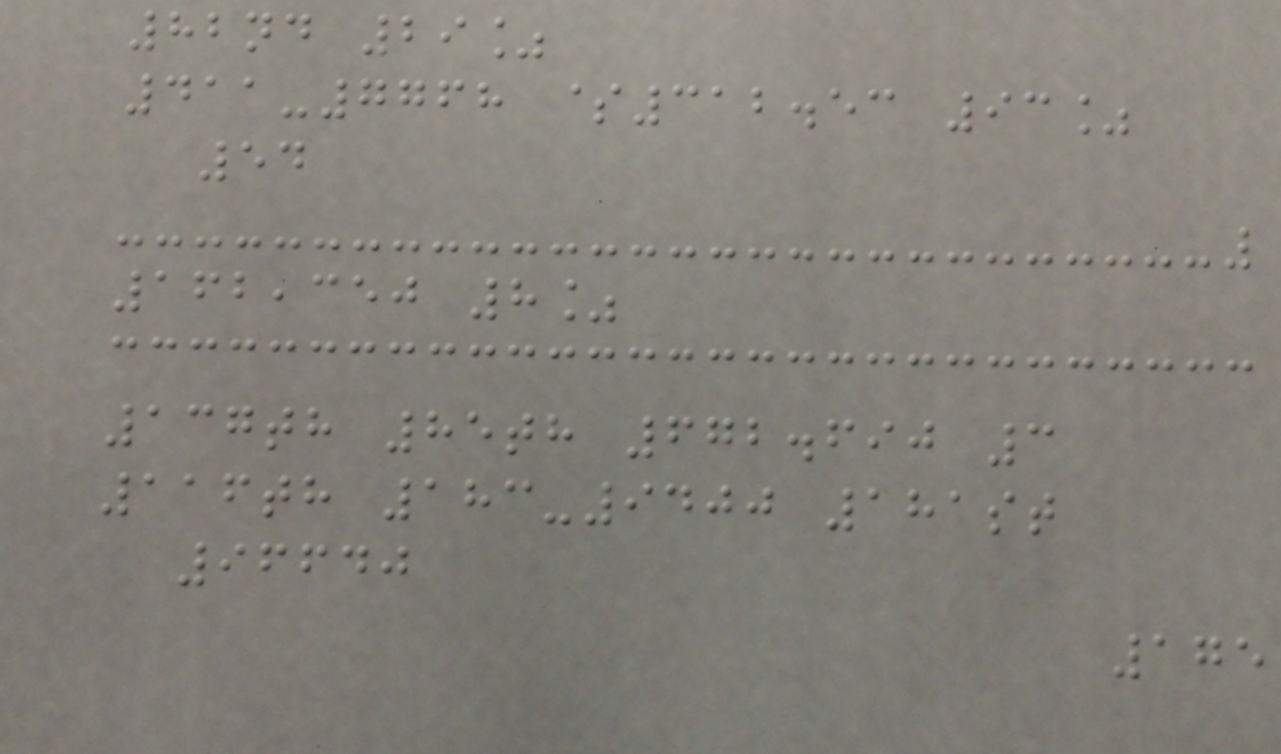82nd 29%
411-7768 $312.53 93%
54
162,350 8%
137th 85th 672.690 3
116th 183-9400 181st
96640
175
